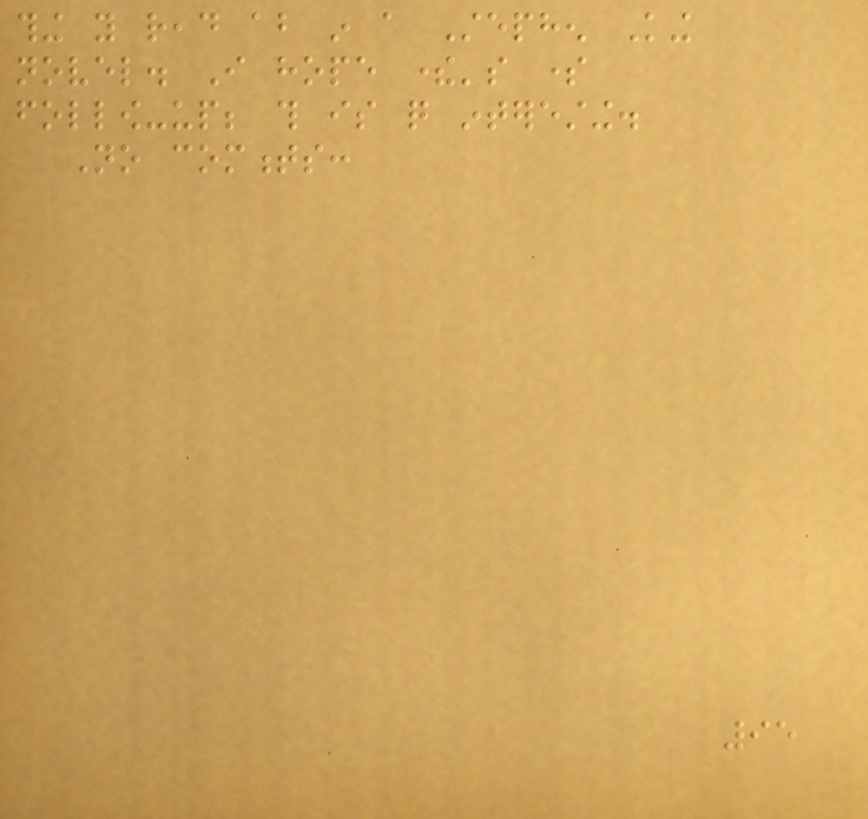thing you read about in a Stephen King
novel. I hope there's some
follow-up; this is quite interesting.
No comments:
95
